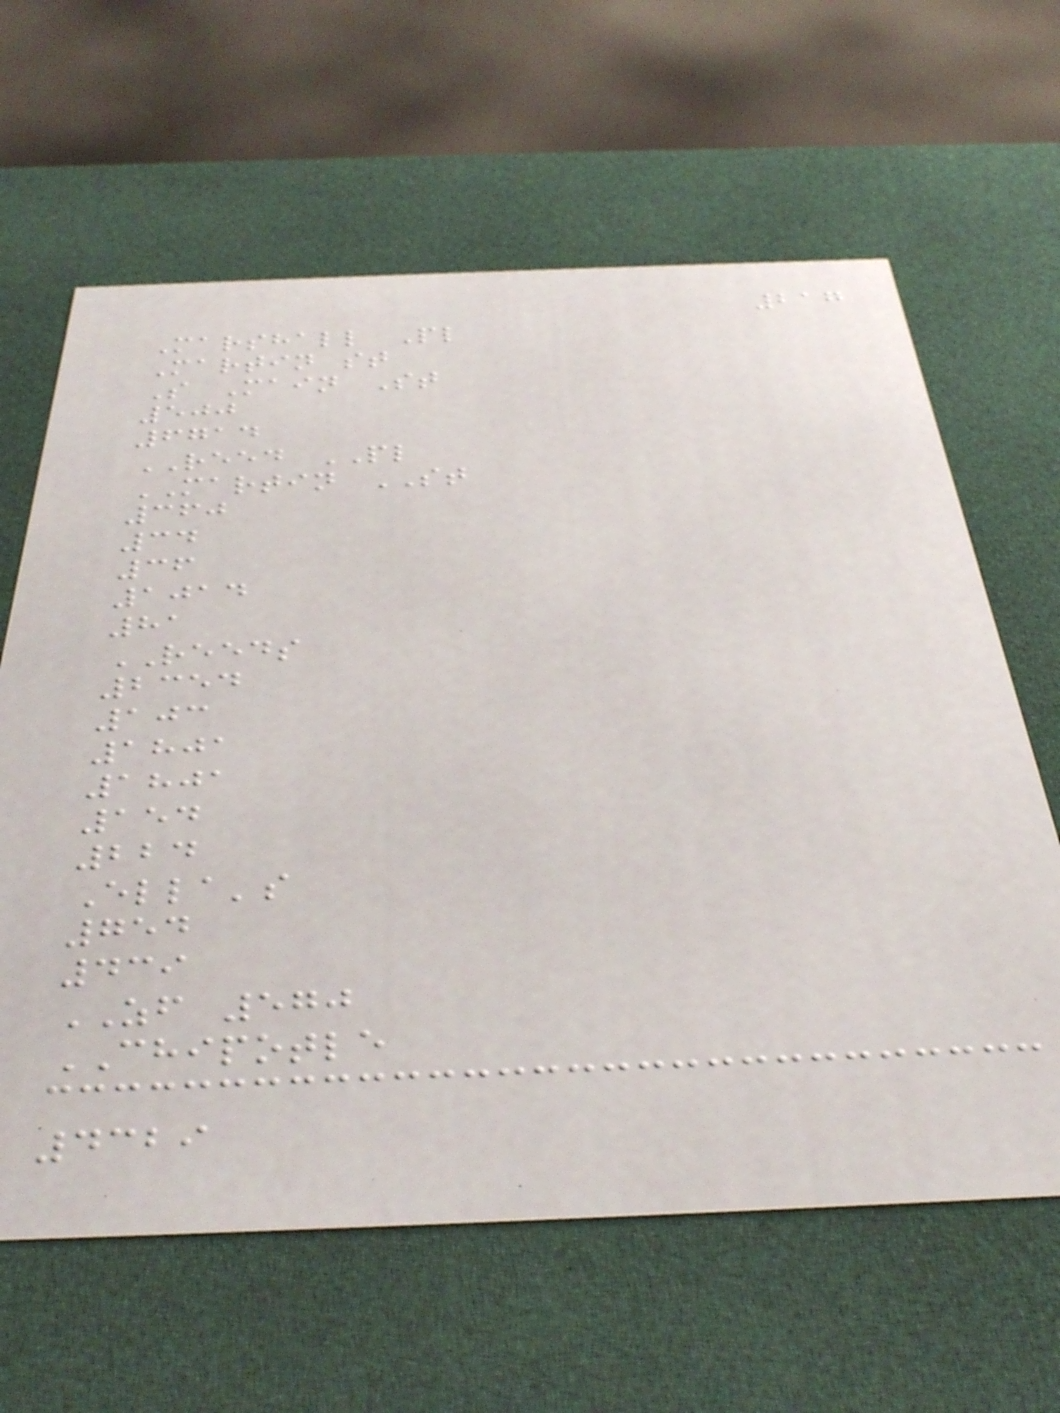217
Marshall Pl
Martin st
S Main St
500
6714
REED PL
MARTIN ST
360
34
36
1014
81
REEDS
2354
103
1801
1801
154
224
Ella's
754
439
ZF 570
CHIPOTLE
4329
